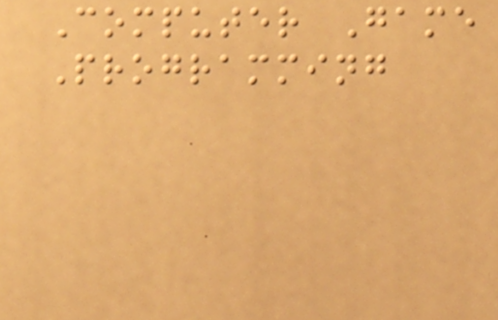Computer Game
Programming
